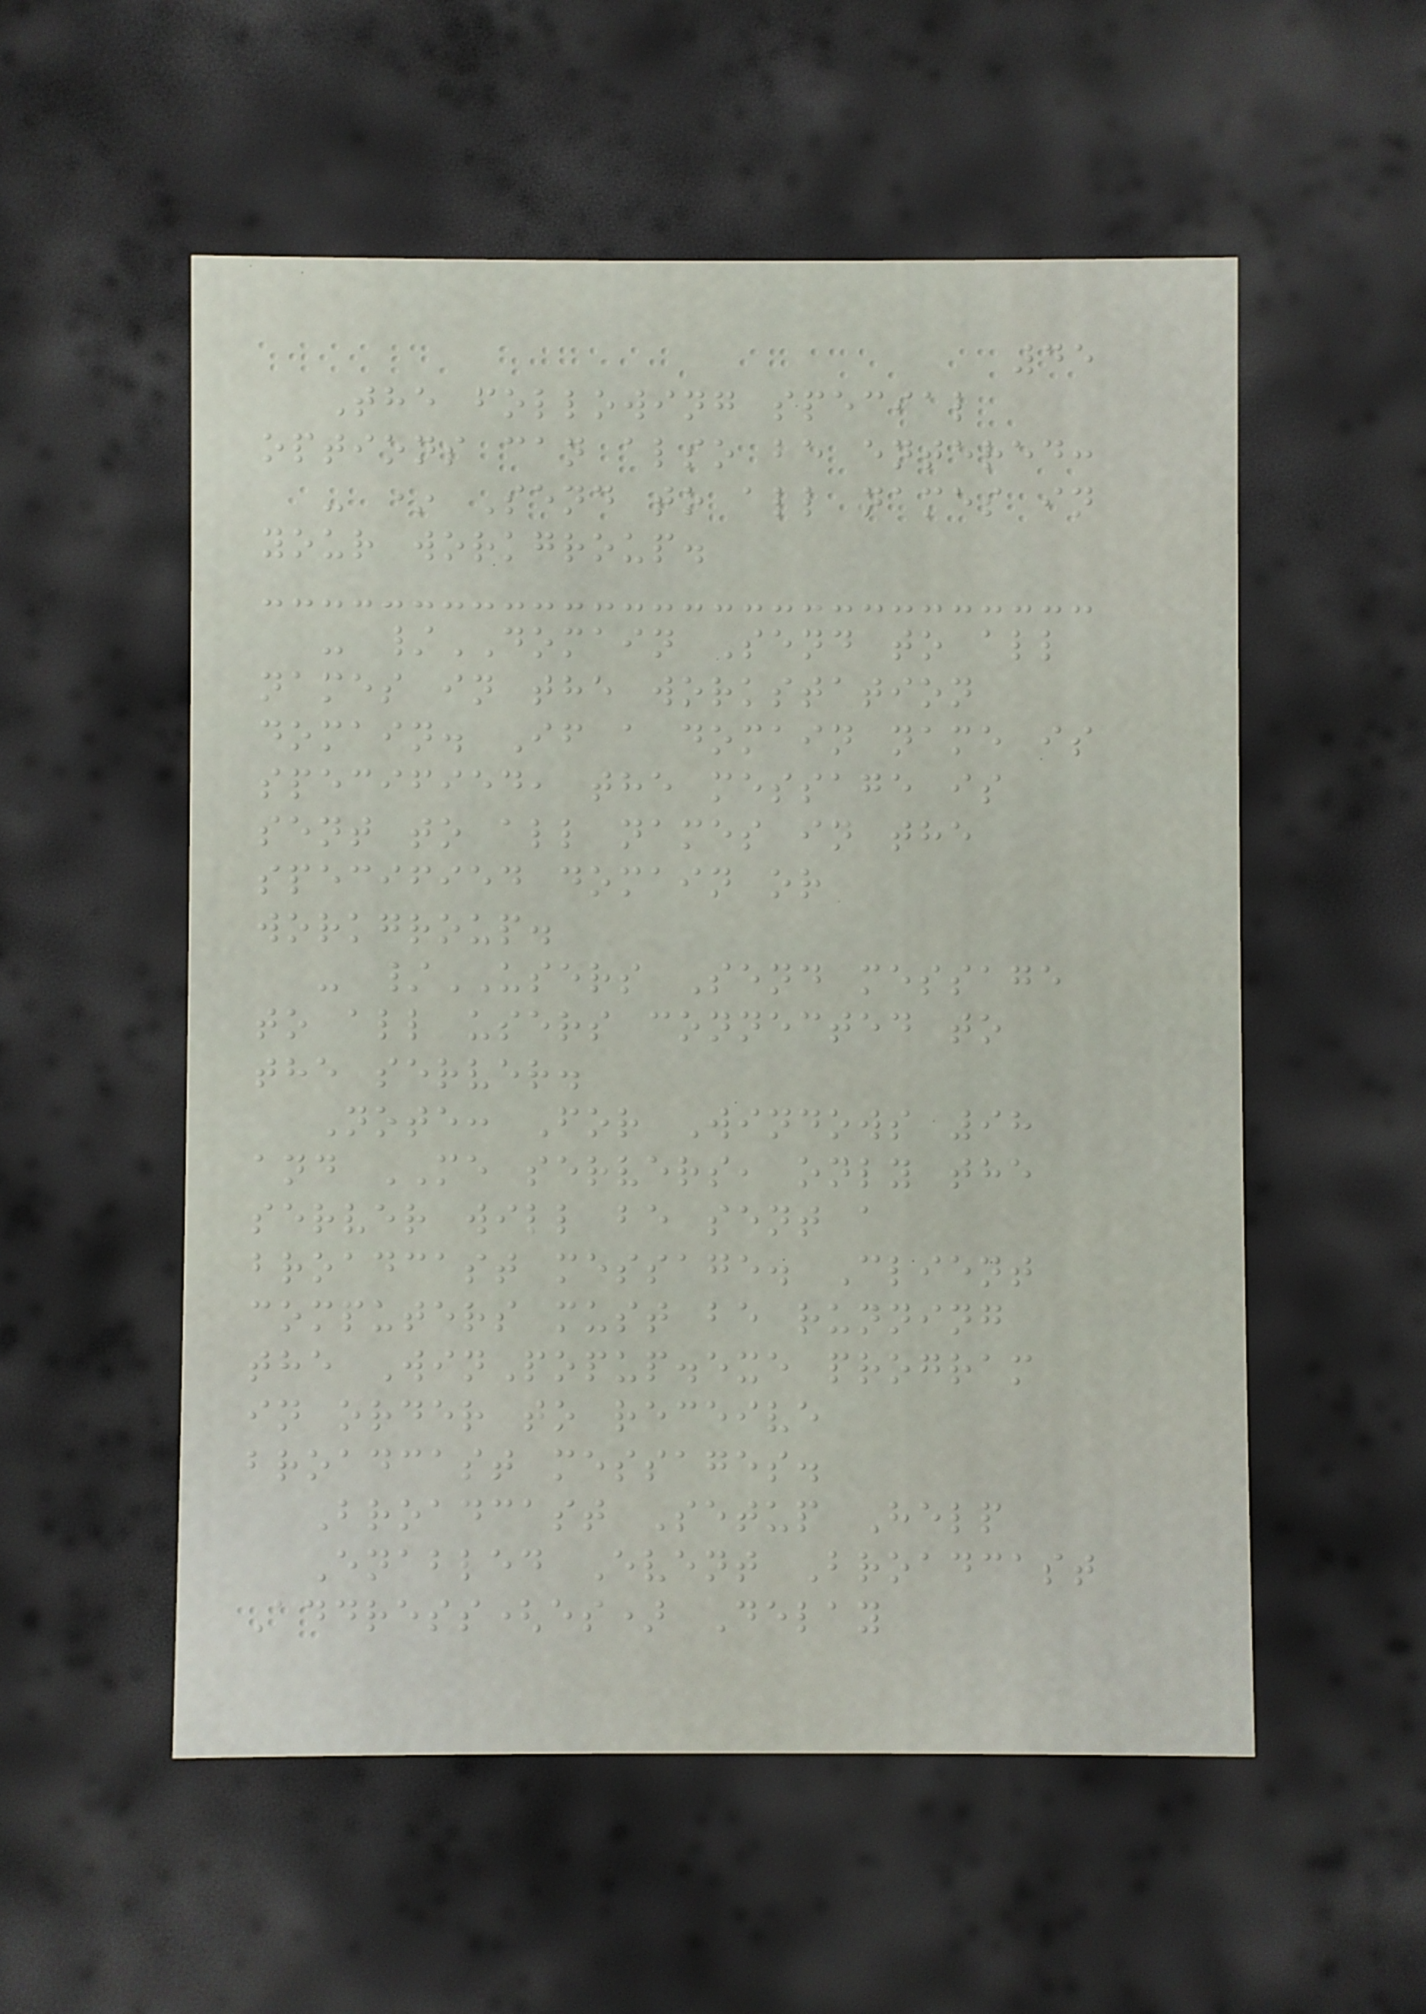45
The following special
options can also be entered:
- * Send to all names in
your workgroup.
- /DOMAIN Send to all
names in the workstation
domain. If a domain name is
specified, the message is
sent to all names in the
specified domain or
workgroup.
- /USERS Send message
to all users connected to
the server.
Note: For Windows 98
and ME servers, only the
server will be sent a
broadcast message. Client
computers must be running
the WinPopup.exe program
in order to receive
broadcast messages.
Broadcast Setup Help
Enabled Event Broadcast
Address(es) Delay
